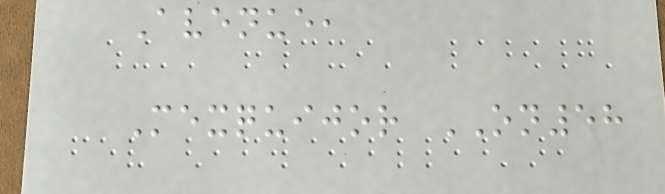Avenue,
Mexquijor ON58
